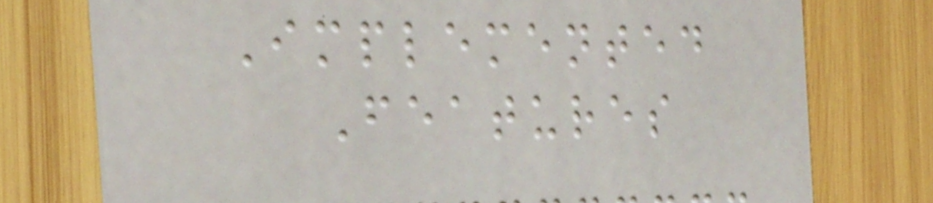Implemented
Features
